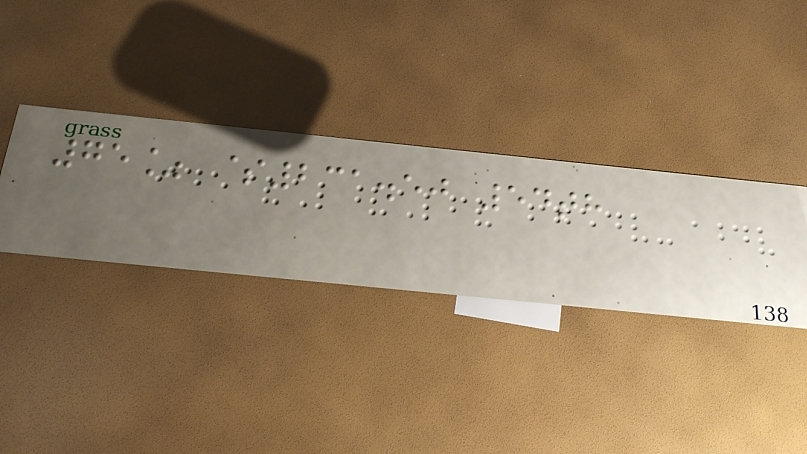75% $231.50 54th
